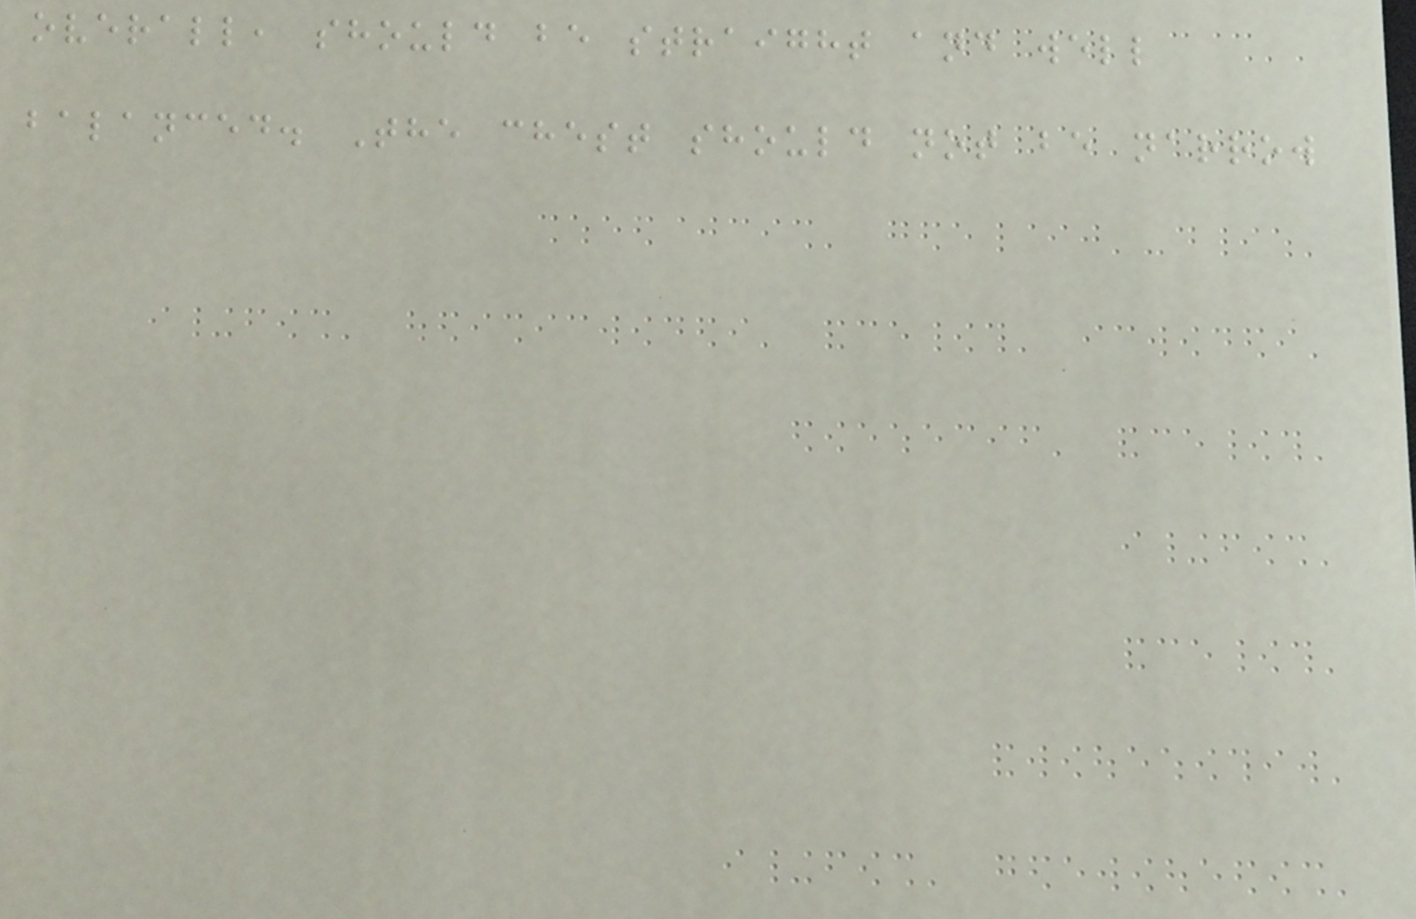overall, should be straight and well
balanced. The chest should not be narrow
